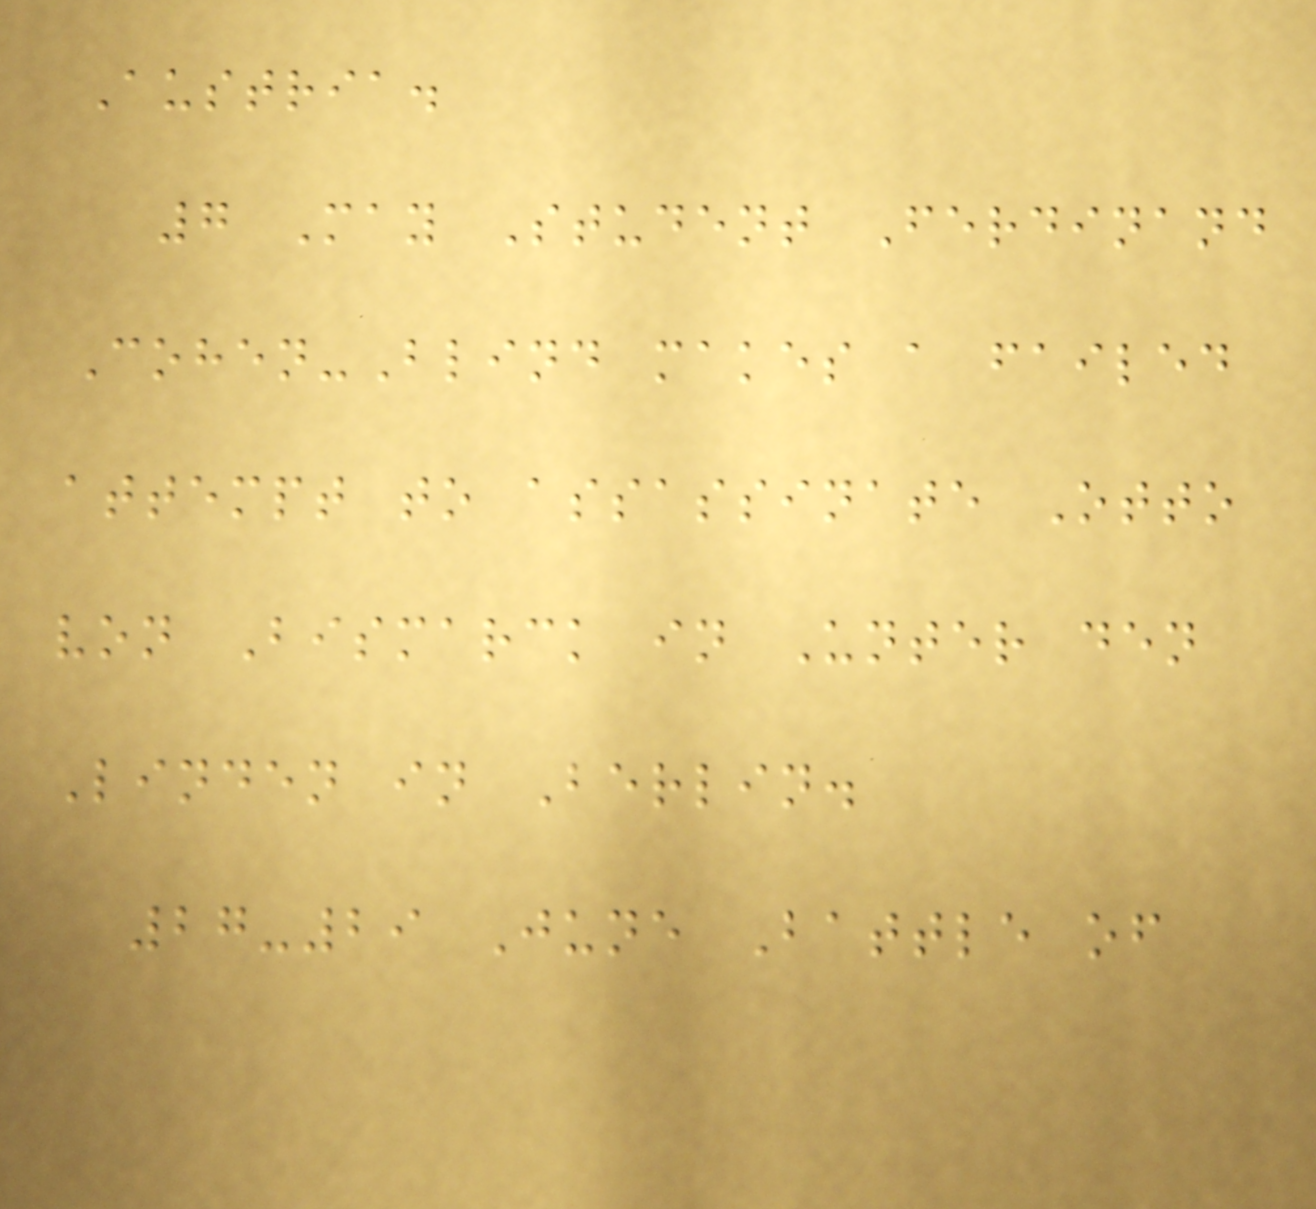Austria.
7 May Student Ferdinand
Cohen-Blind makes a failed
attempt to assassinate Otto
von Bismarck in Unter den
Linden in Berlin.
27-29 June Battle of
